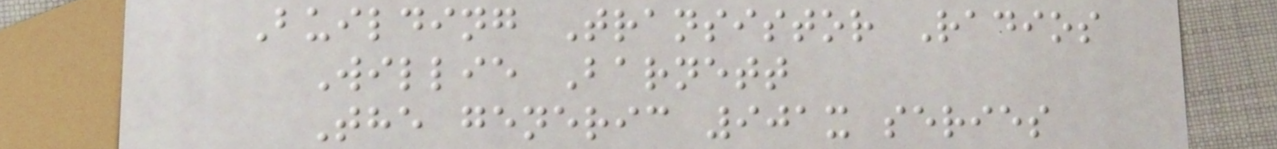Building Transistor Radios
Willie Barnett
The generic 901x series
